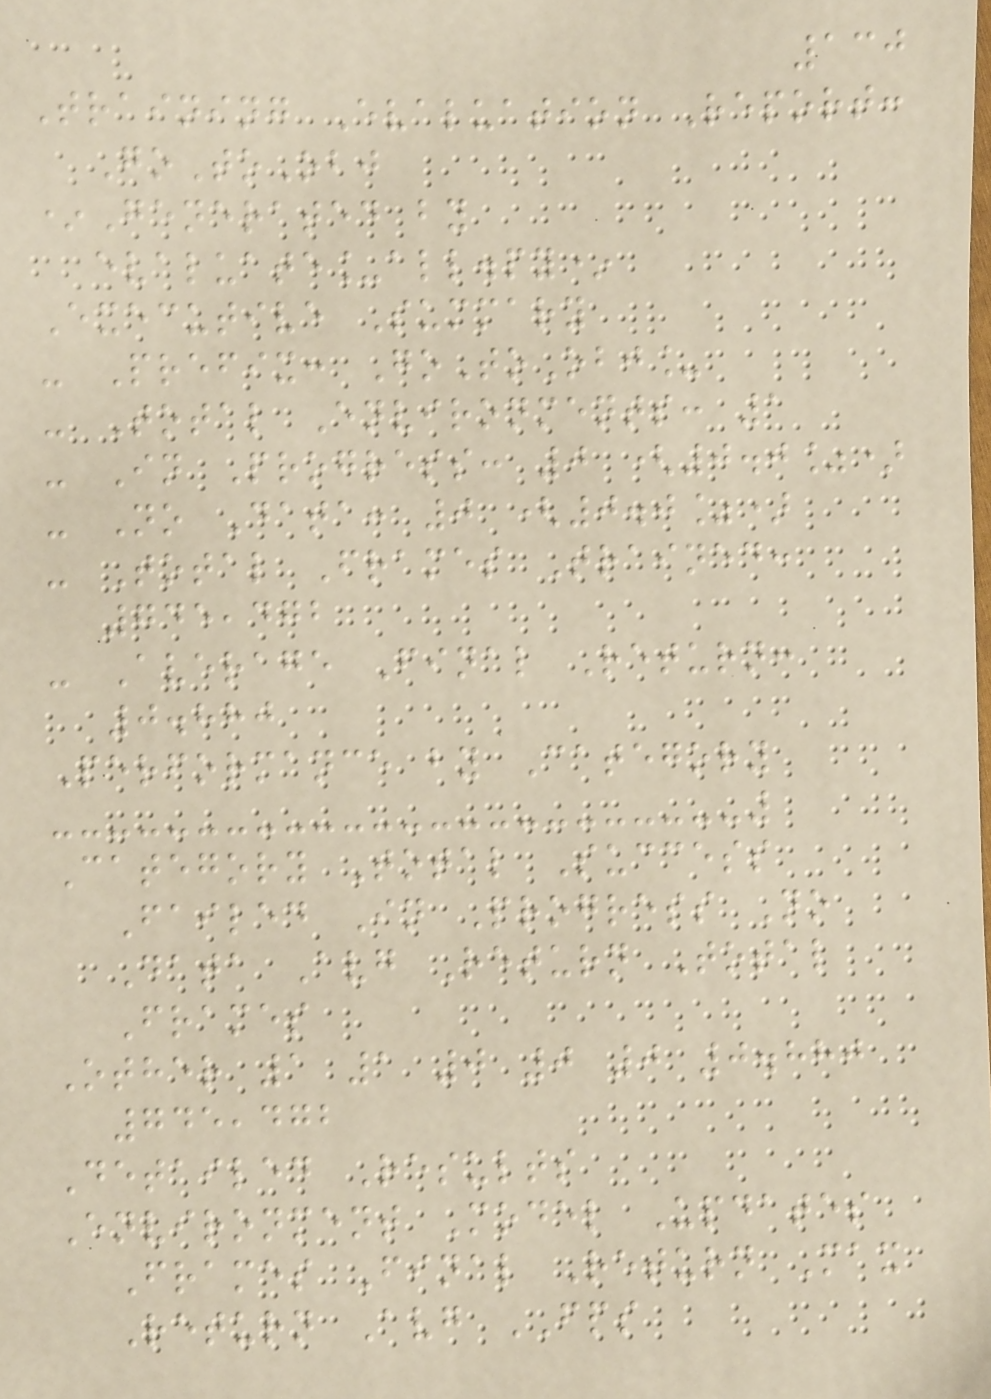130
Training Evaluation Report:
GoToObj
*Generated by
evaluate_all.py*
Executive Summary
- Prefix: GoToObj_
- Total Environments: 1
- In Progress: 0 (0.0%)
- No Data: 0 (0.0%)
- Total Frames Trained:
745,472
- Average Final Return:
0.880
Performance by Category
Category Total Success
Failed In Progress No
Data Avg Return Total
Frames
Other 1 1 0 0 0 0.880
745,472
Detailed Results
Environment Model Updates
Frames Final Return Max
Return Avg FPS
